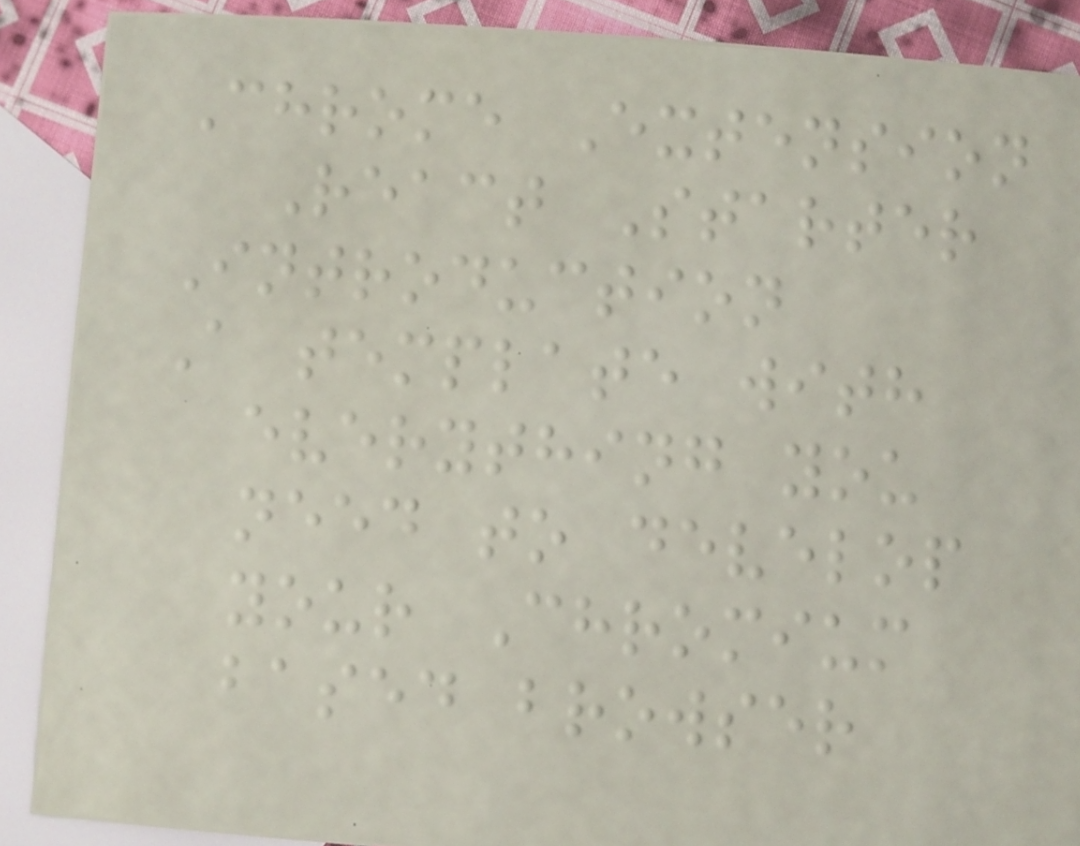Chrome Extension
React Starter
Introduction
A template with
everything you
need to develop
your Chromium
based browser
